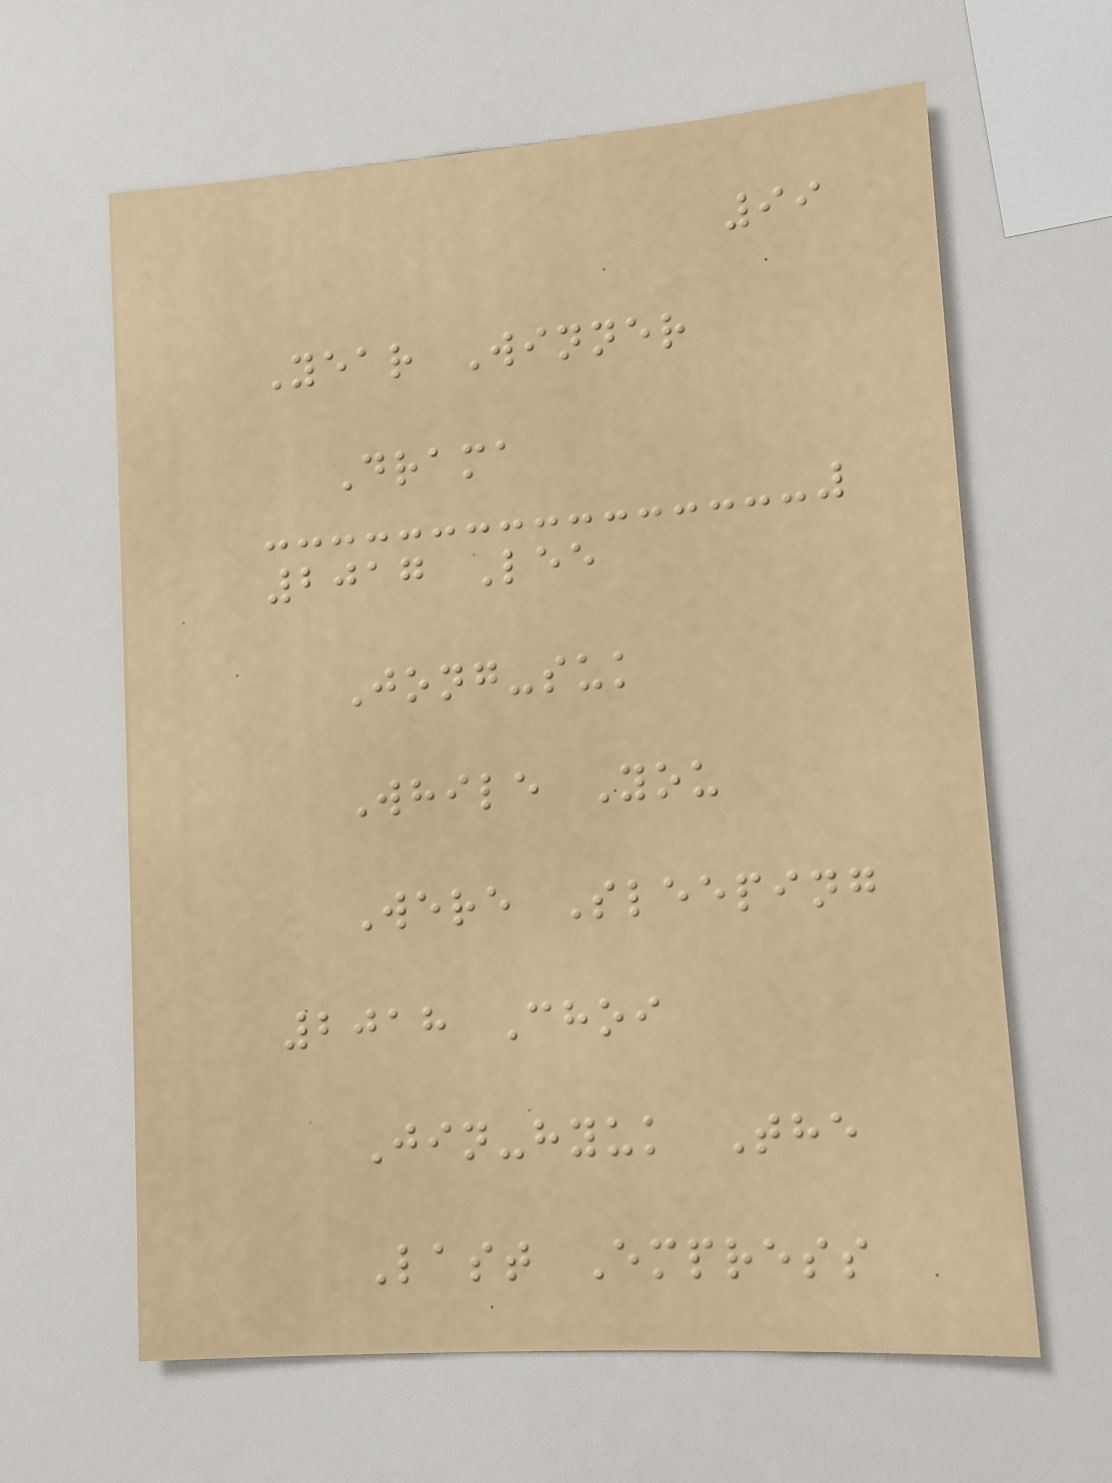99
Year Winner
Drama
2017 Lee
Jong-suk
While You
Were Sleeping
2018 Choi
Jin-hyuk The
Last Empress
